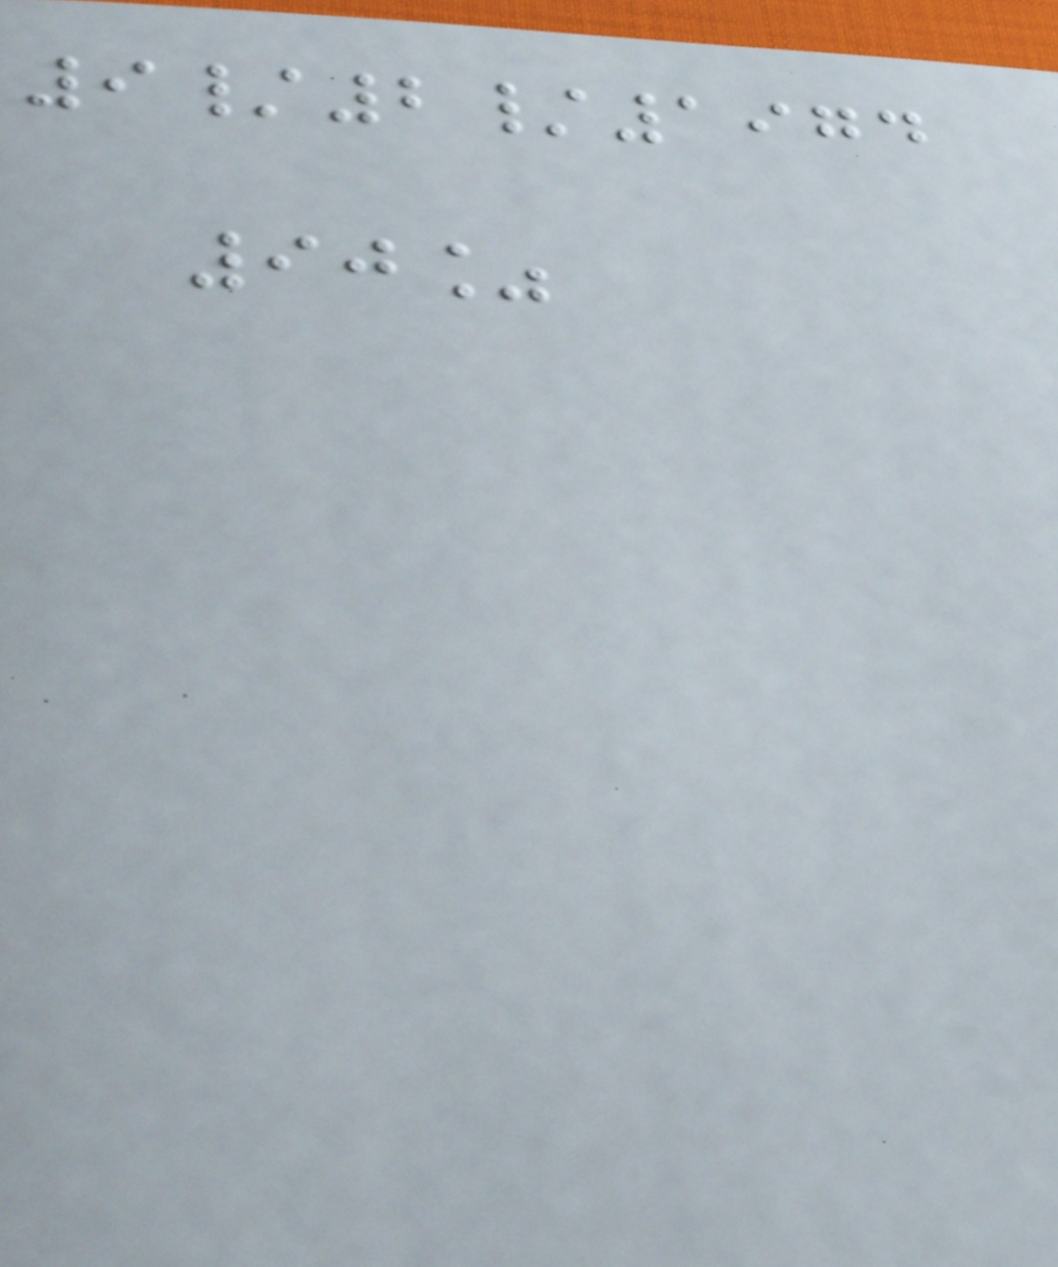9/2/1974
90%
